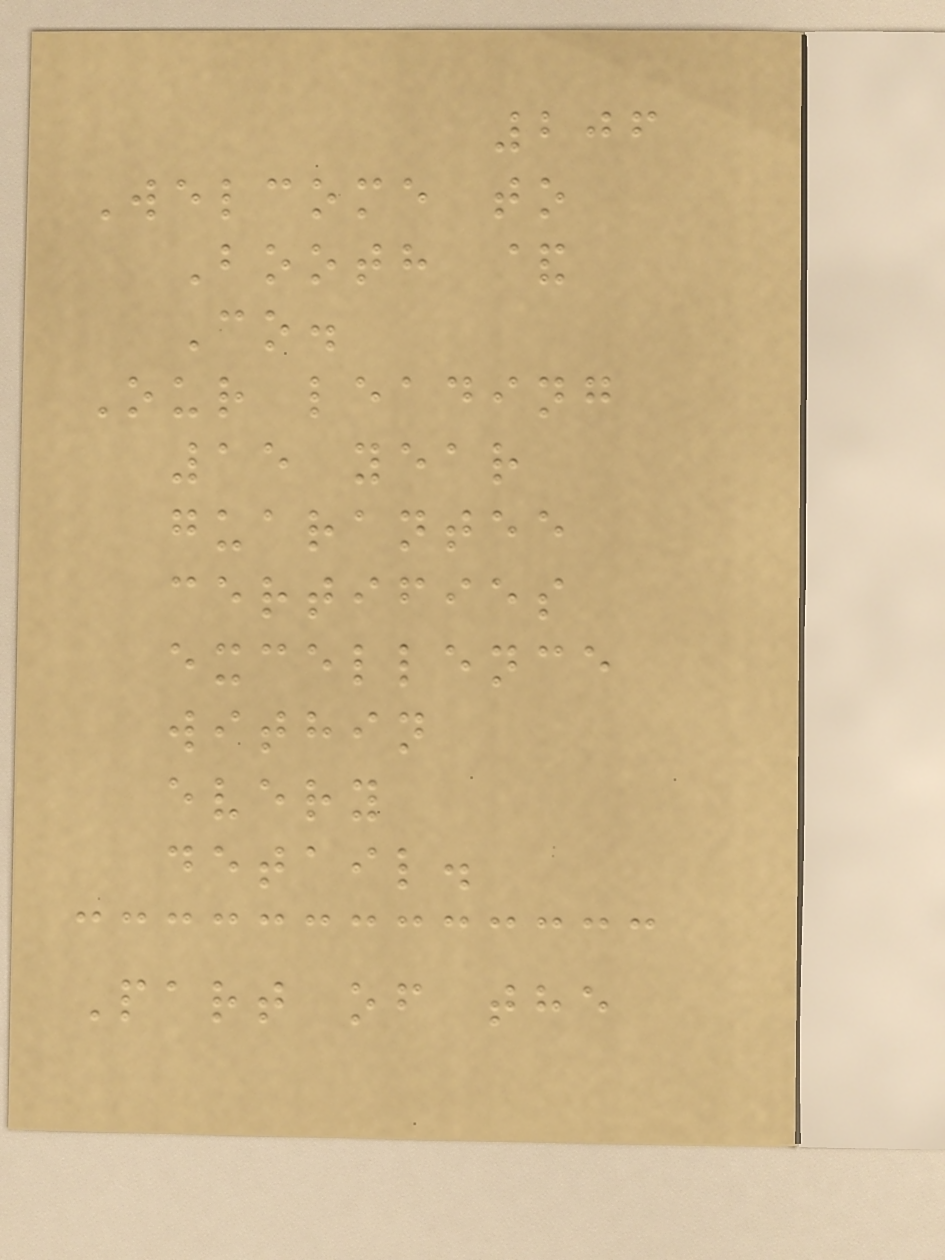206
Welcome to
Booth &
Co.
Our leading
15 year
guarantee
certifies
excellence
within
every
detail.
Part of the
